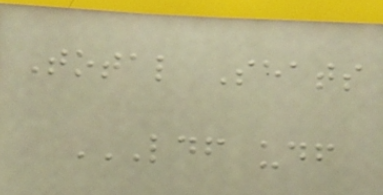Total Seats
LDF UDF
